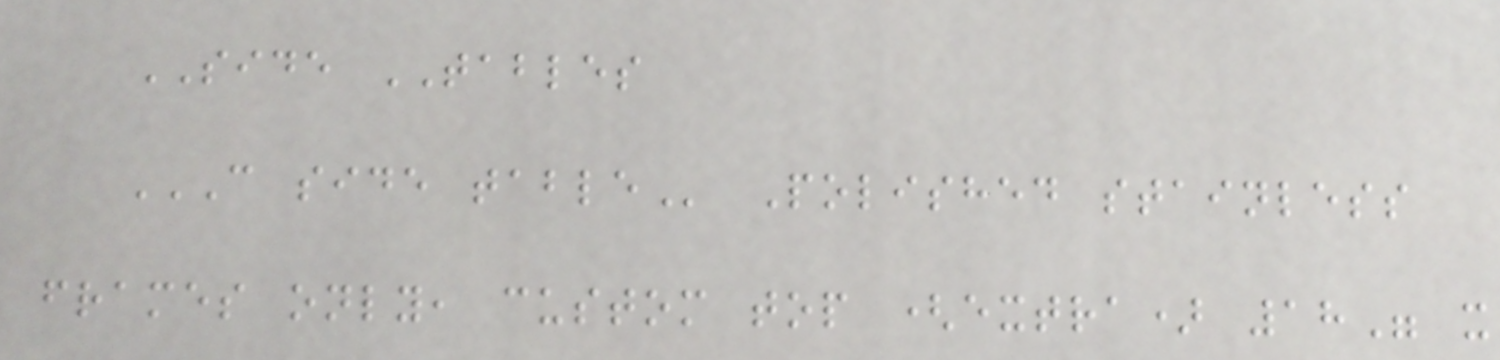SIDE TABLES
C SIDE TABLE Polished stainless
frames only, custom top (extra) 18" x
